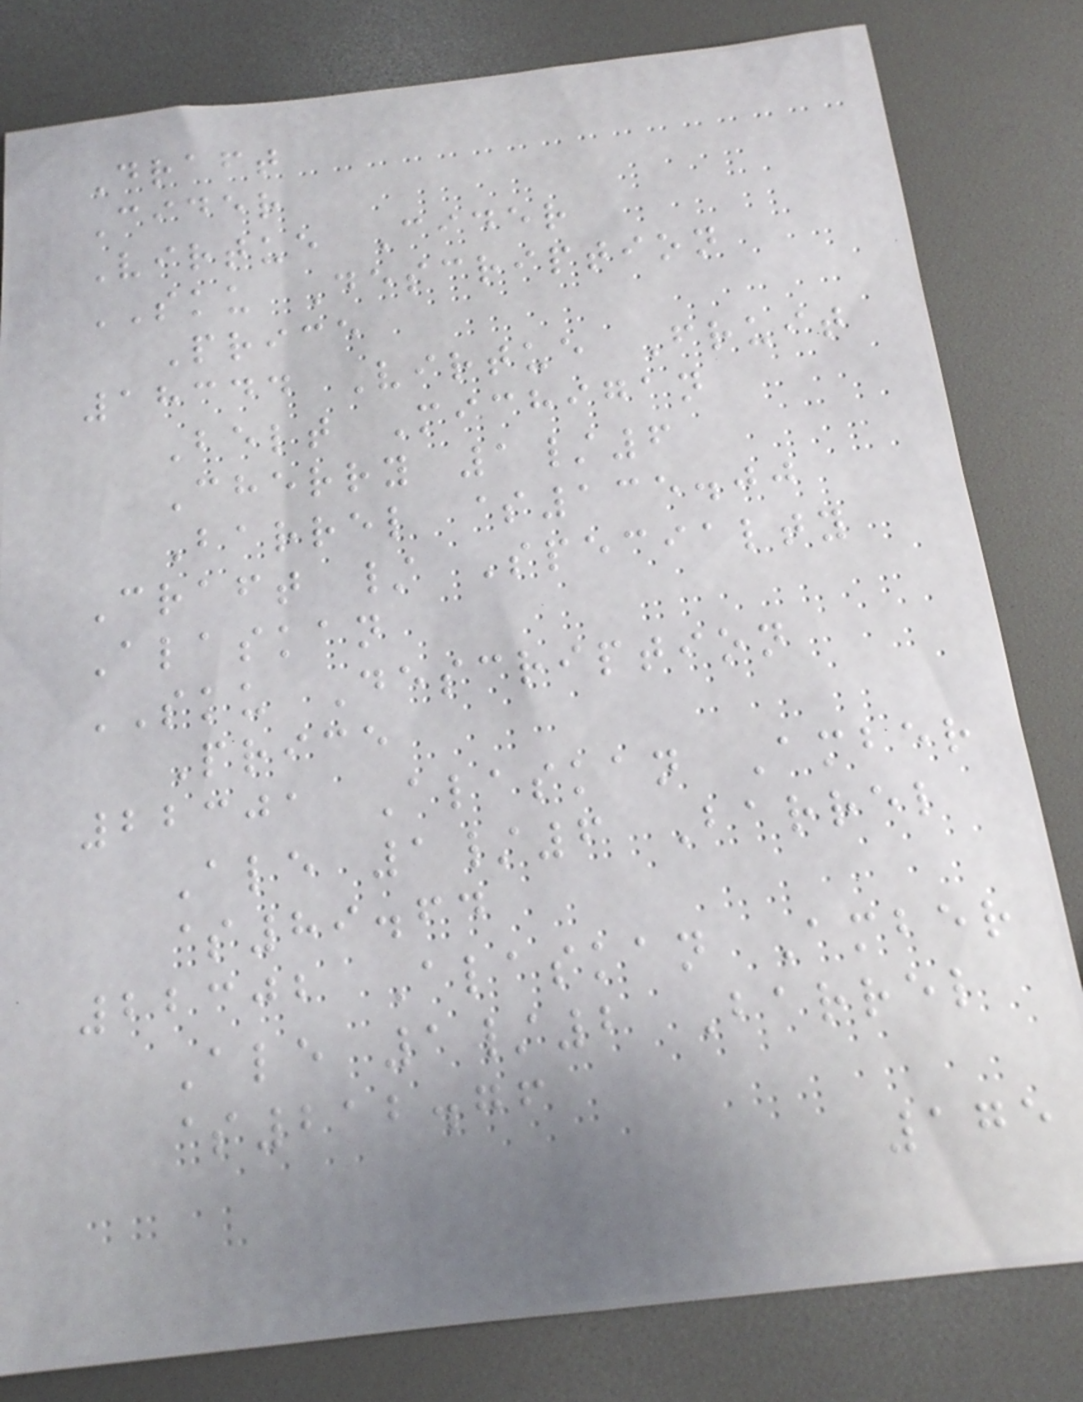Draft
Cider
Virtue Cider
SKU Description
Price
18344 Virtue Fruit
Belt Michigan
Cherry 1/6
Barrel $135.00
Craft / Specialty
Alaskan
SKU Description
Price
22301 Alaskan Amber
Ale 1/6 Barrel
$89.64
22302 Alaskan Amber
Ale 1/2 Barrel
$212.76
175
